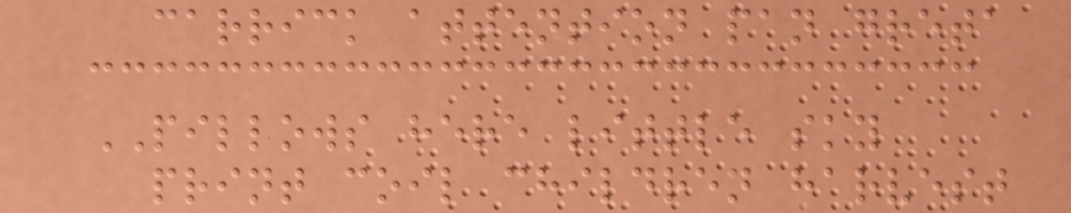carrick attention pan greta
PILLOWS here little sky
print coil children harvest
